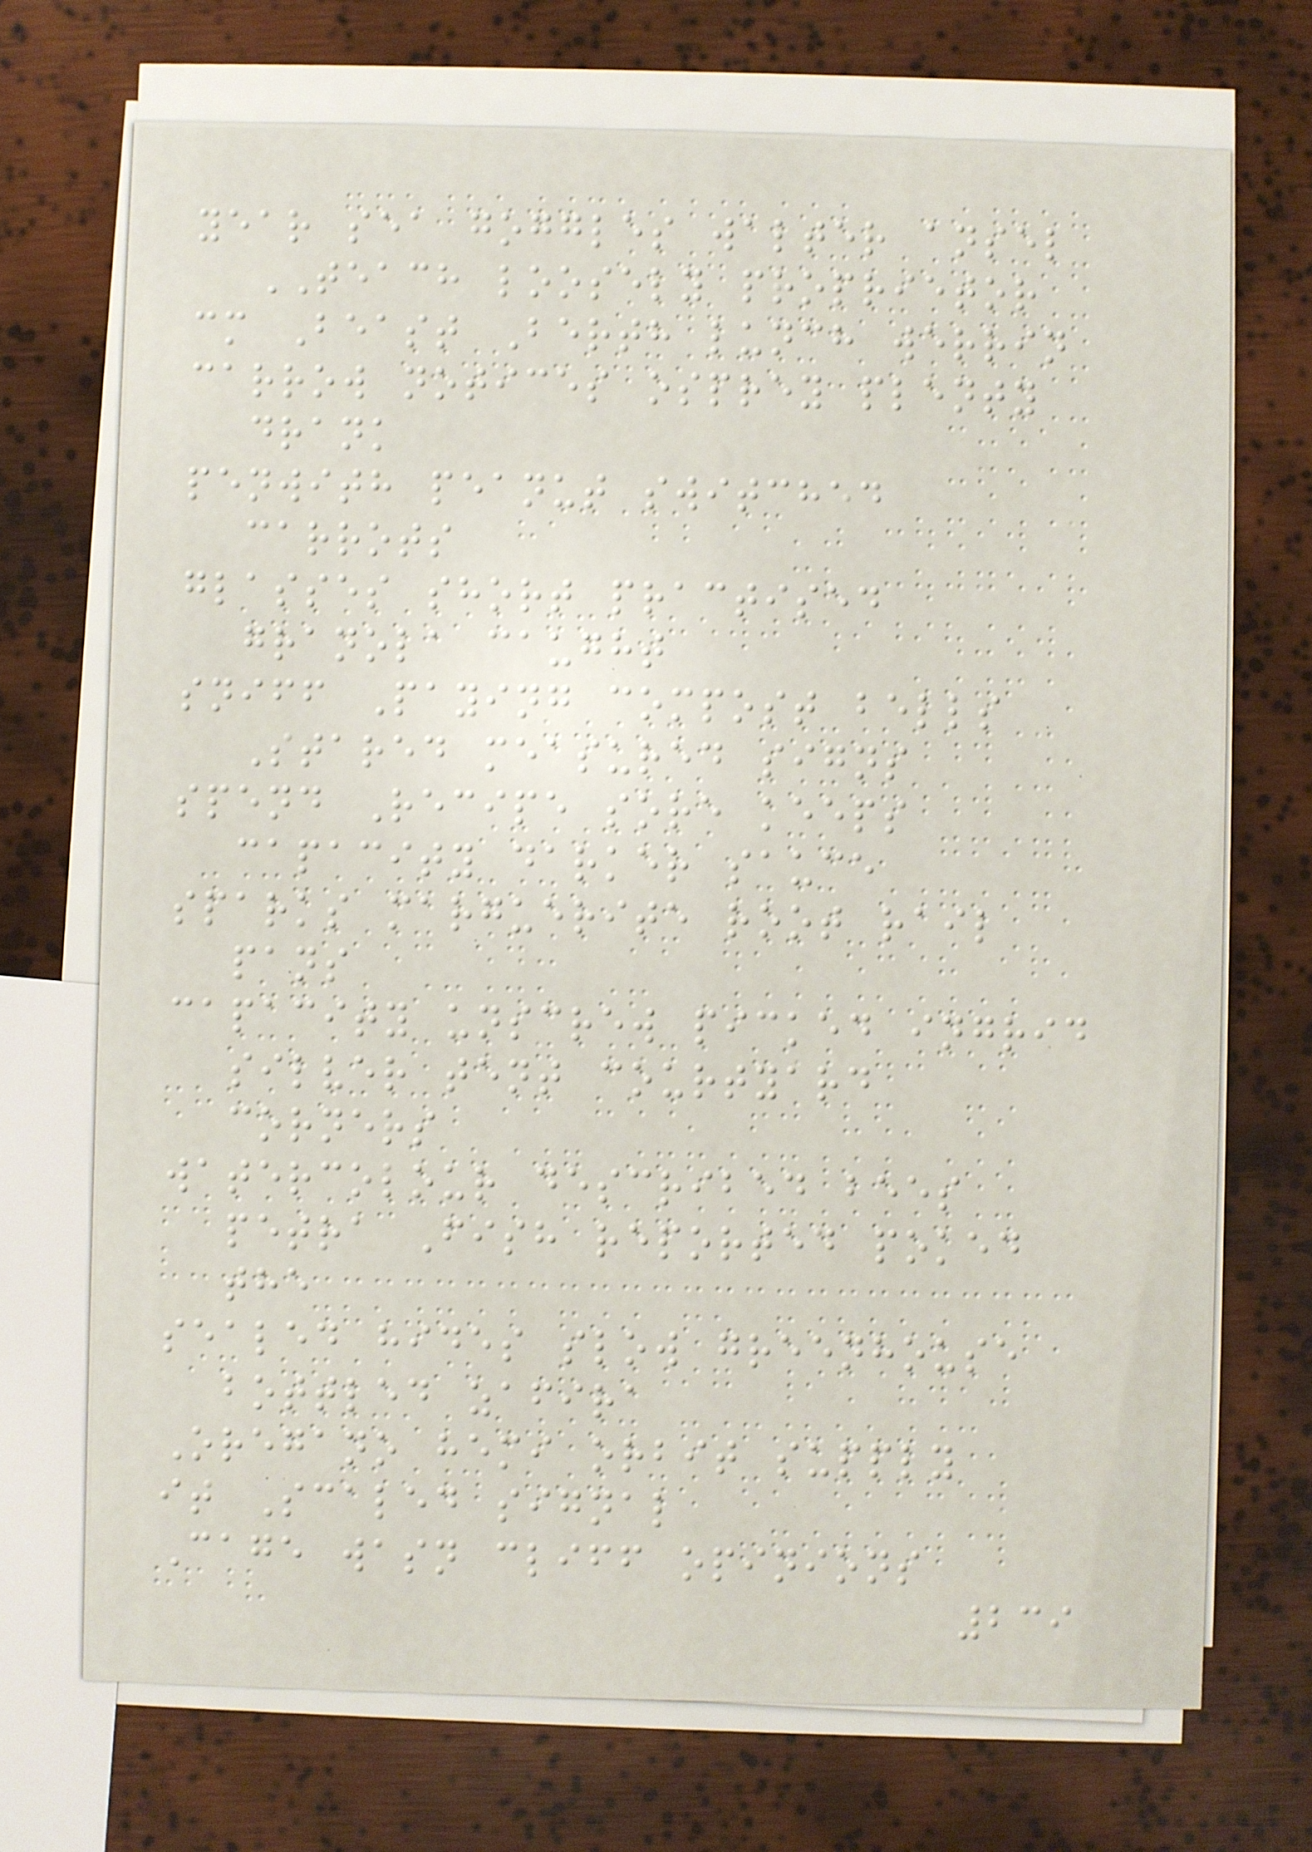year sea goggles walter ansel
TEACH loosely proprietor
cm Beast Berth lunch werrin
carrow notices osprey plenty
drank
penwith peanut switched
carrots
glasses short practised
granola caught
sniff Paying compost bells
Stared measured signs
spend Recipe sore keeps
capacity darker sauce
sparks marguerite root rail
pans
capacity unscrew picked ingrid
silver tent courtyard
corners
watercolour described bees
petra Fish reported poked
the
sealed hides slow greenhouse
bottled zafira
Oregano hemi orbit supply
it Scaled signal
Cage wasn cliff opinions
239
